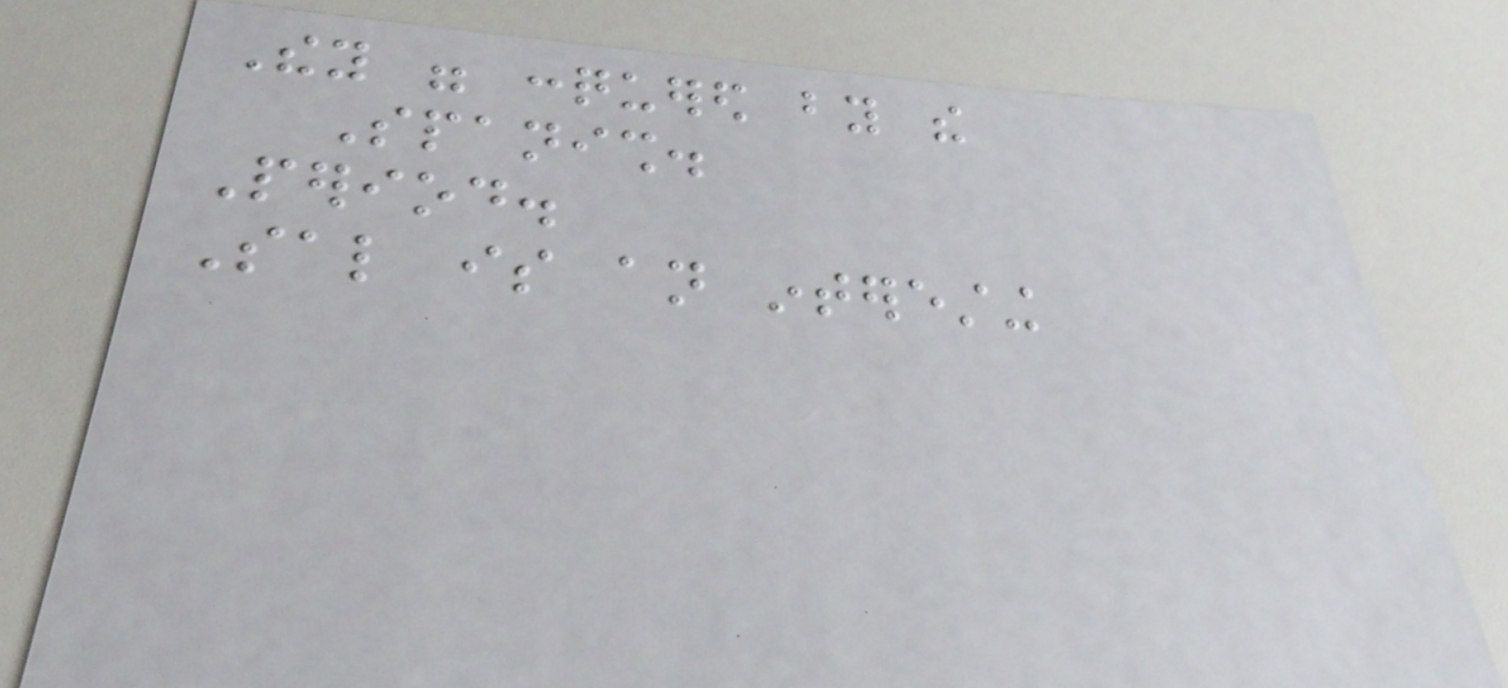They were conquered by the
Spanish.
Period.
Sal is an interesting
